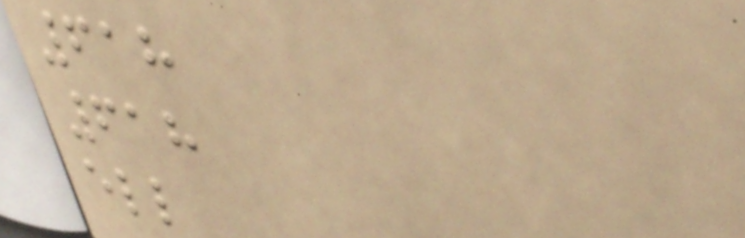618
618
ell
